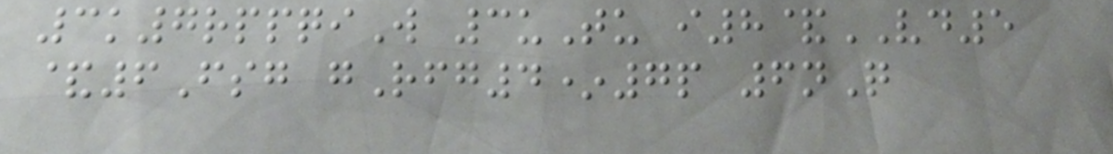3k7rppqiW 3uTu i8&VD5
&6Fsg gRfg4*7p 6nQ
